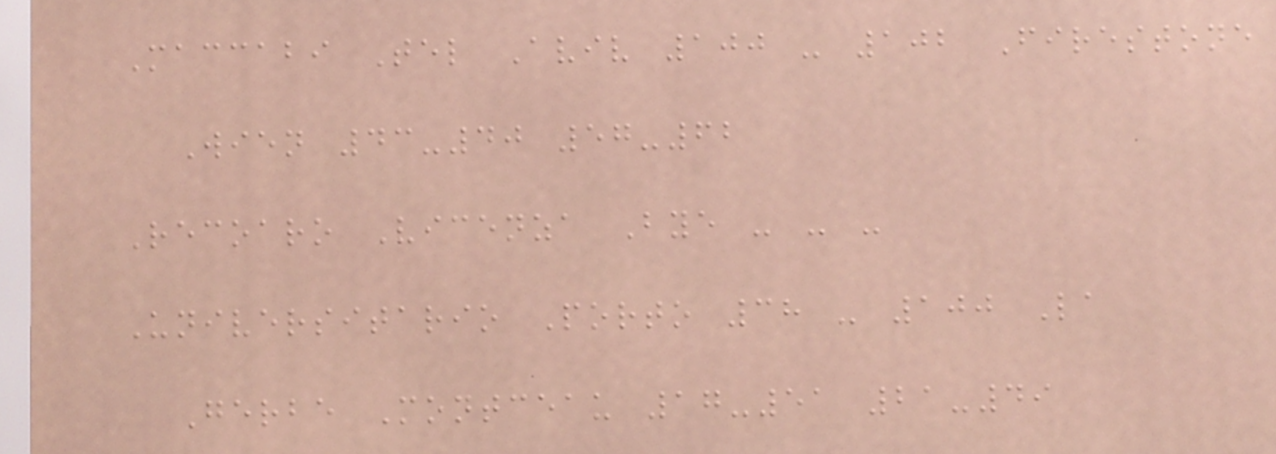Maccabi Tel Aviv 100 - 102 Firestone
Wien 43-40 57-62
Recoaro Vicenza Bye - - -
Universitario Porto 38 - 100 La
Gerbe Montceau 17-51 21-49
